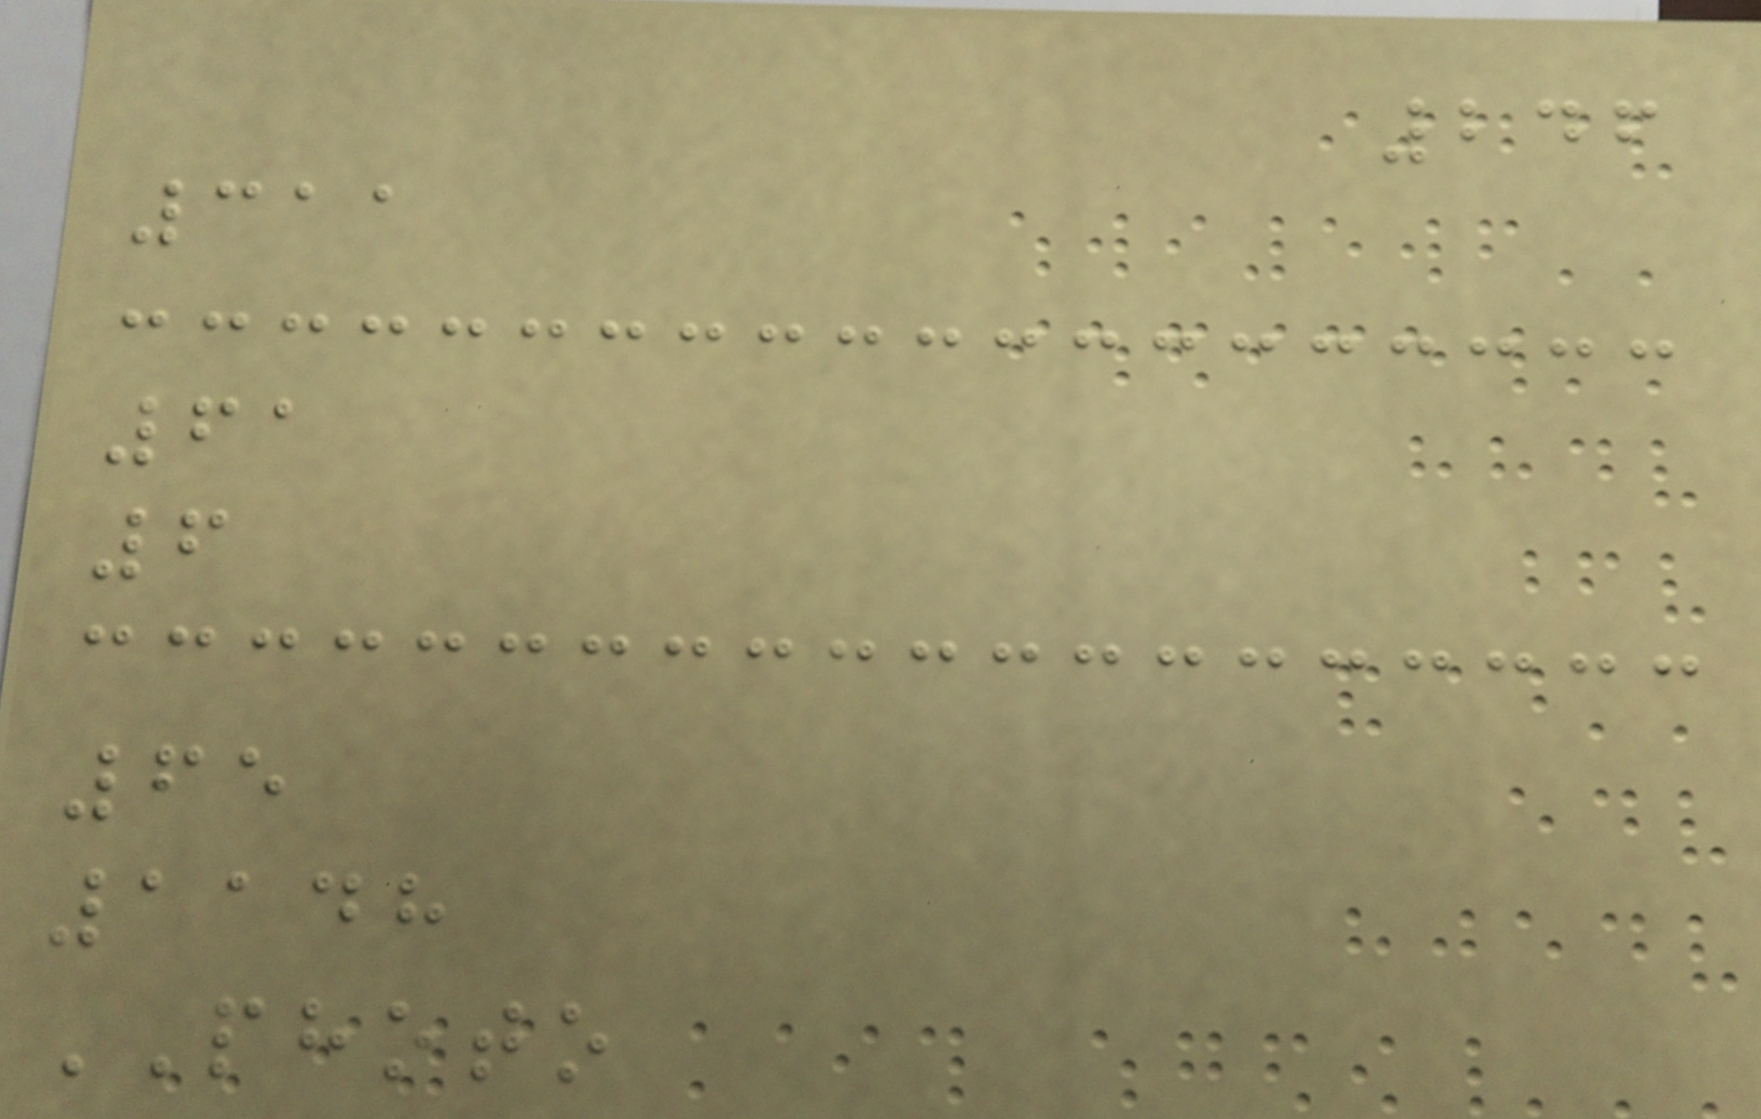246
311
61
6
65
1148
PHOTO
